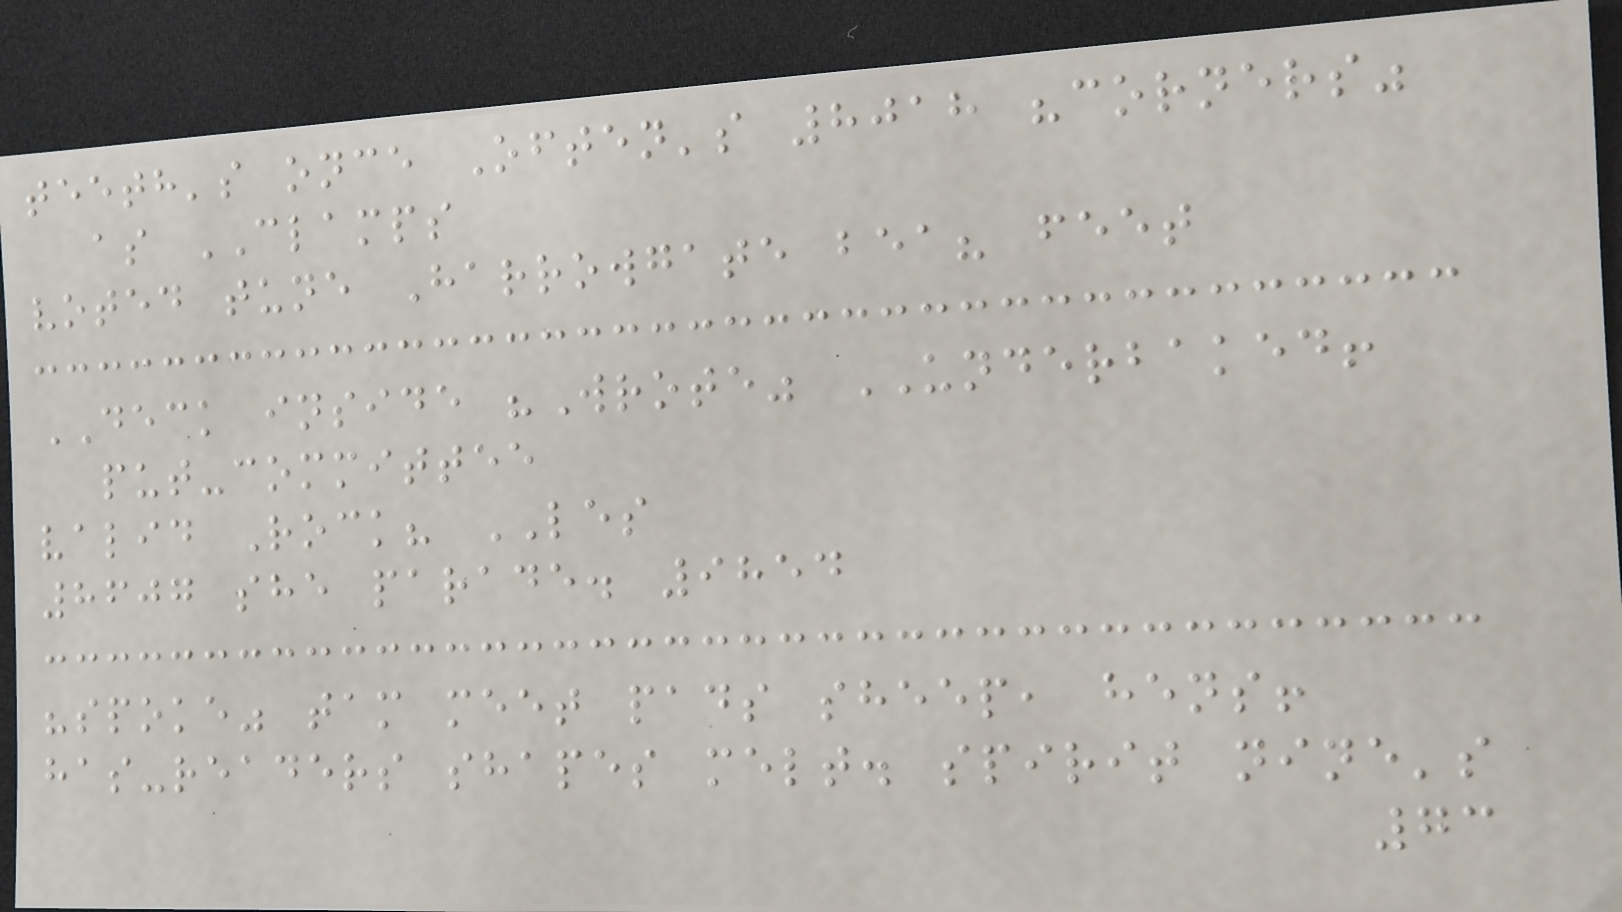teeth's once Often's 8018 "corners"
as CLAMPS
voted tune Harrowgate bea? feet
DECK inside "Wrote" UNDERBAKED!
put-committee
valid Rock? LES
8607 she parade. 9854
"spoke" tam meet pads sheep, hens!
has-readers shapes melt. spirit nine's
73
